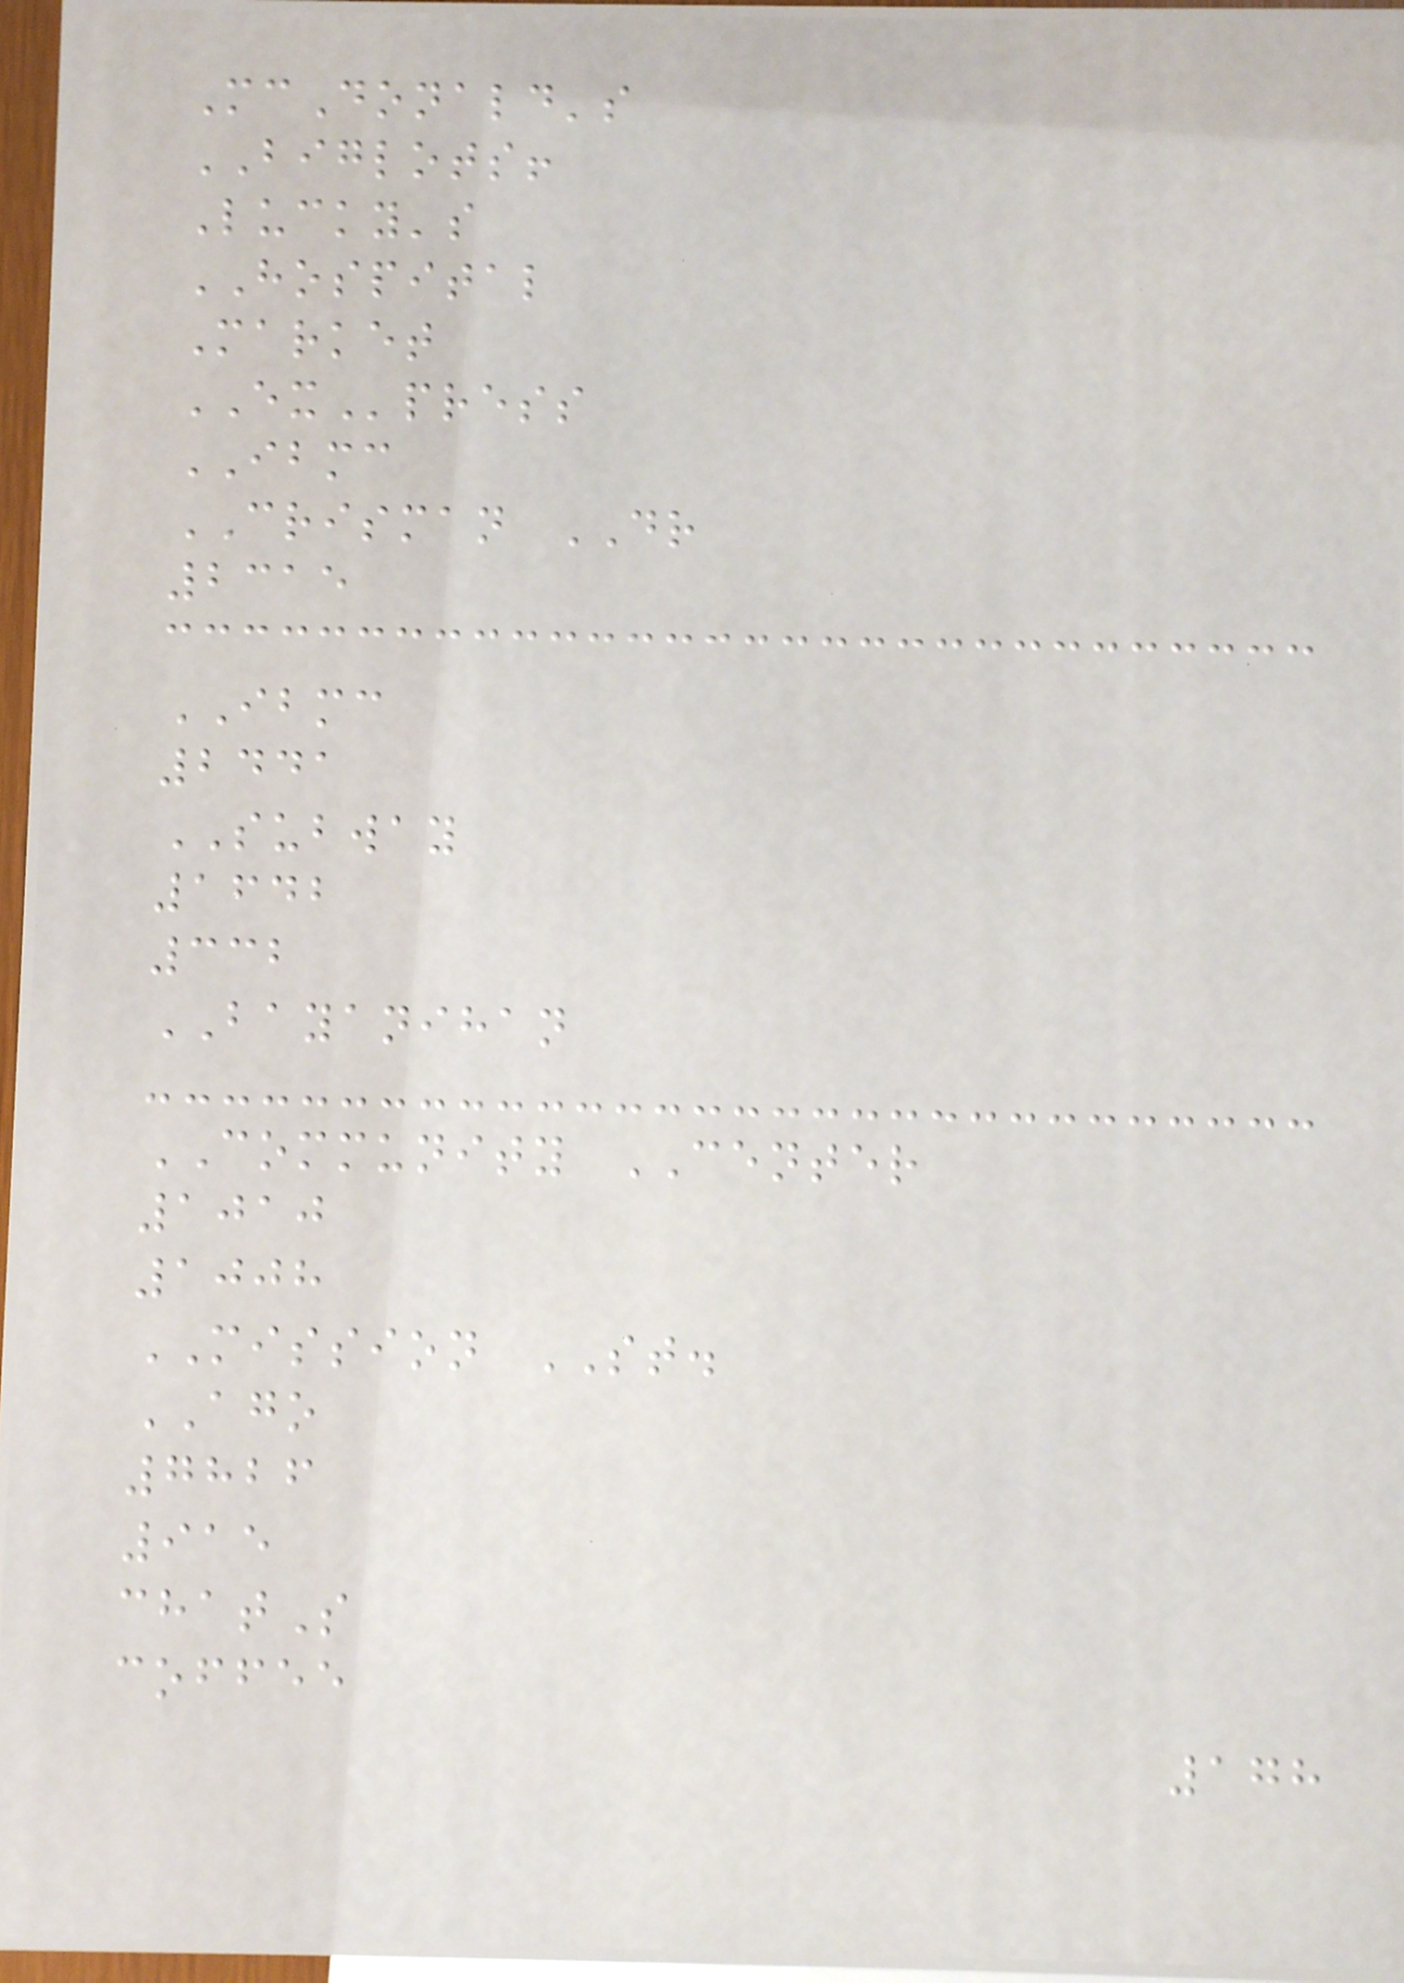McDonald's
BIGLOTS!
Lucky's
HOSPITAL
Market
EXpress
IBMC
CRISMAN DR
2315
IBMC
2441
SUBWAY
1642
332
BAYANIHAN
COMMUNITY CENTER
1010
1008
MISSION ST.
AGO
7826
915
chatS
coffee
178
